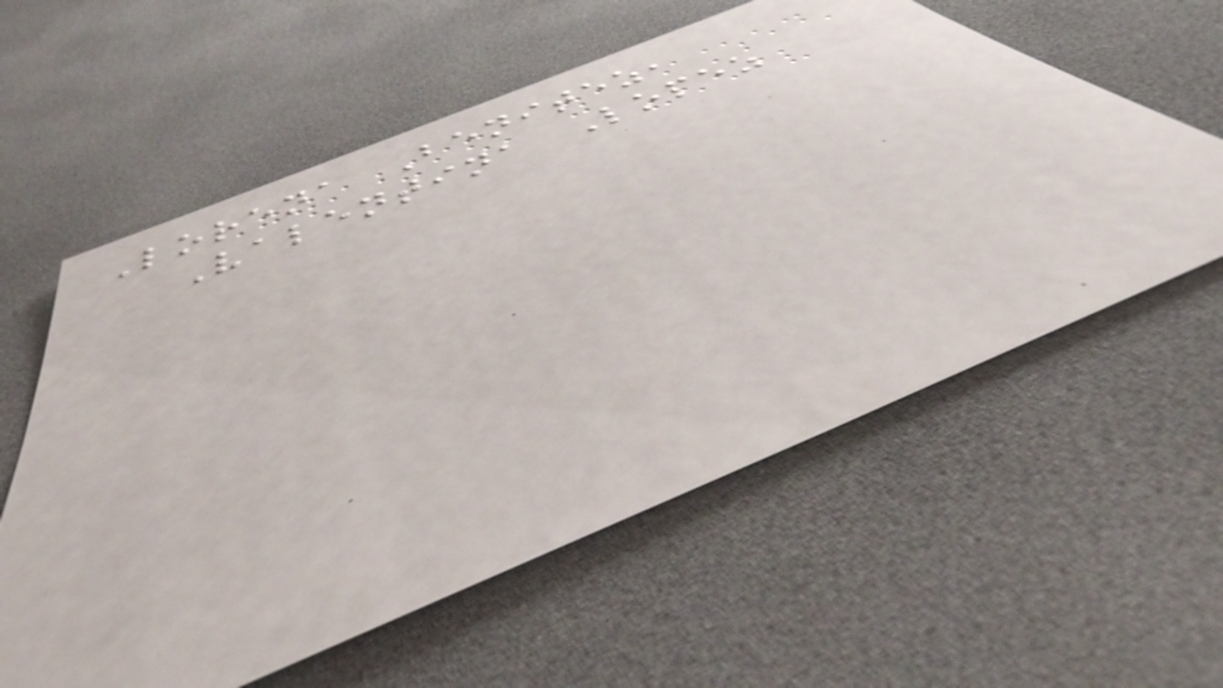Lorena Benitez,
Valentina Lopez
